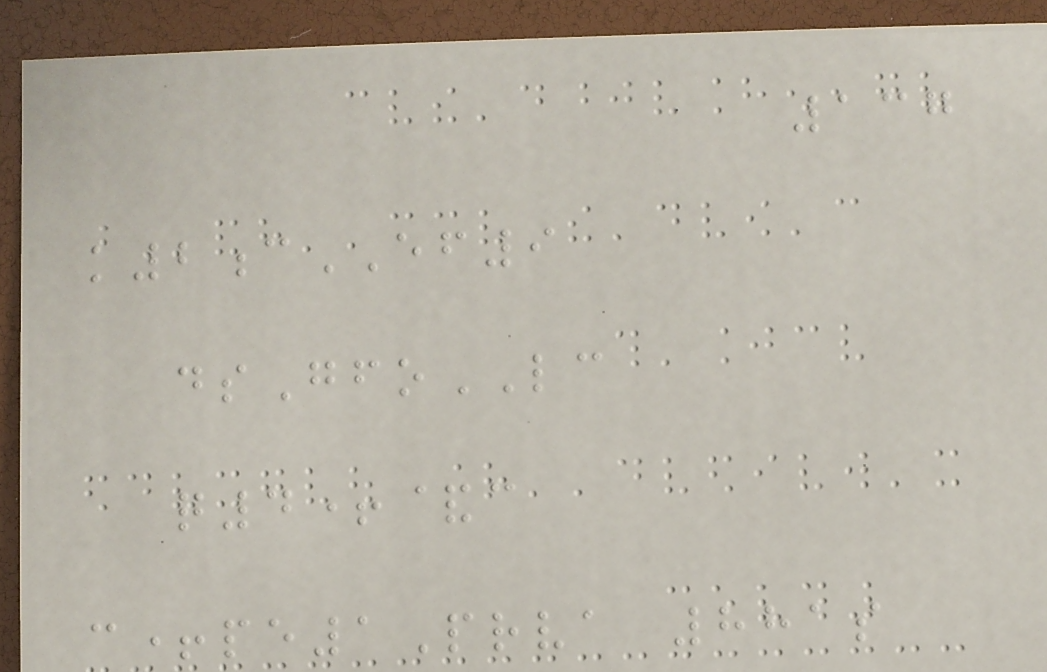137
k2cEF9
dsGfoLC
q4+&c
c+pe1Prva 881s
